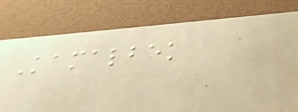Kamalbek
